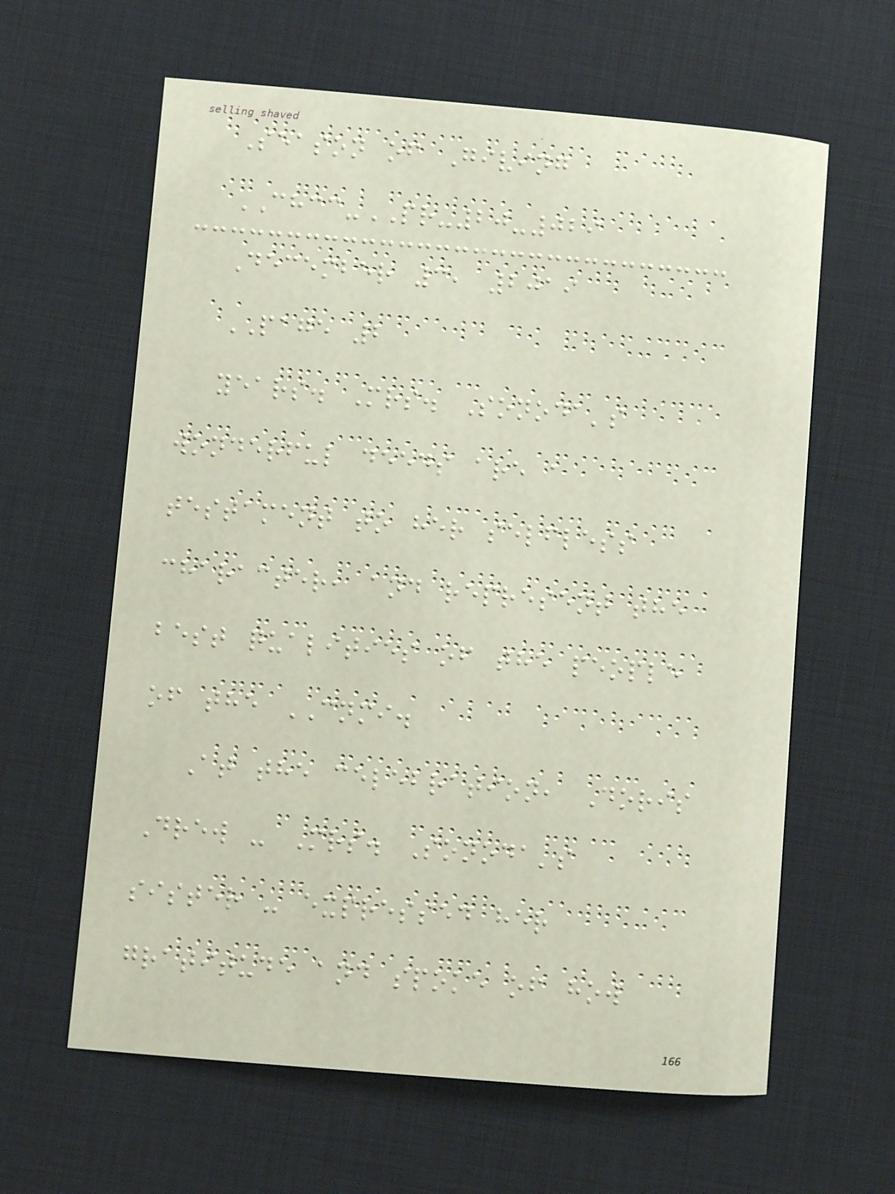Season of Giving
CHCC-PR-20-029
December 3, 2019
PAGE 2
years. Mrs. Sonoda's
wonderful deeds are a
testament to her selfless
character, and represent the
best qualities of the people
of the CNMI.
At the celebration, Doris
Drew - Mrs. Sonoda's
sister - expressed her
gratitude and spoke of how
